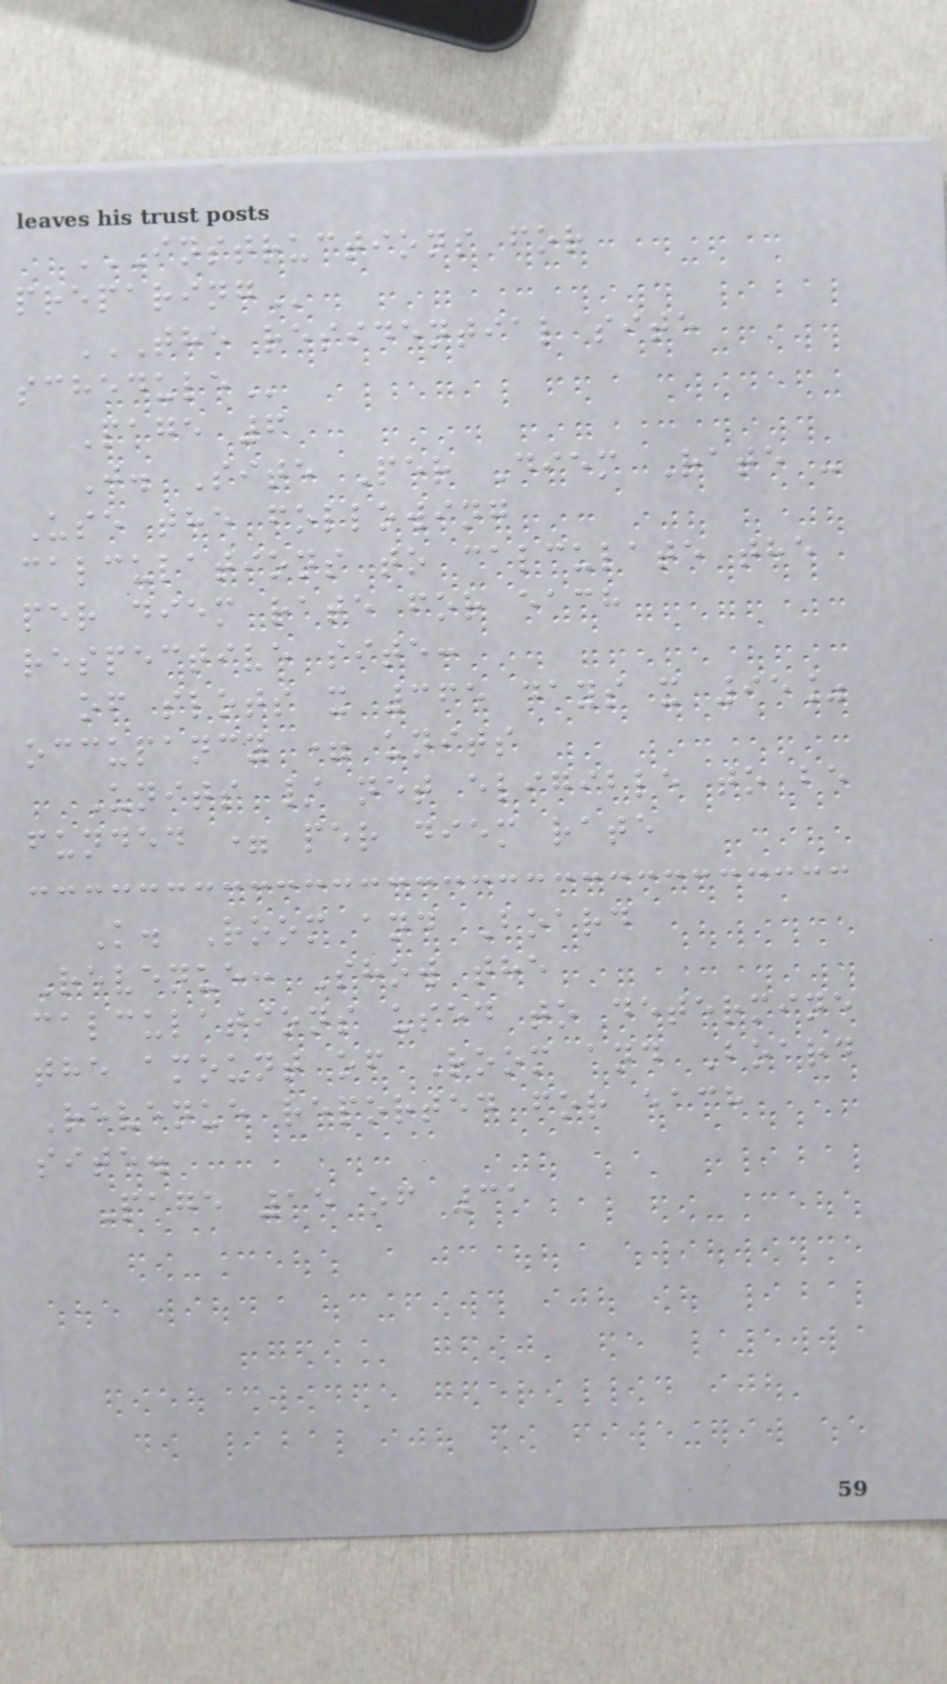INSTRUCTIONS FOR
PREPARING
THE RESIDENTIAL SITE
SCHEDULE
Page 6
J. Site Per Diem Rate -
Use the following
calculations to calculate the
per diem rate for each
respective site:
of slots x 365 days x 95%
occupancy = units
Units / net eligible to be
funded = per diem rate
K. Room and Board
Revenue: Show the
calculations used to determine
the amount of Room and Board
Revenue reported for each
site.
Page 15 of 31
